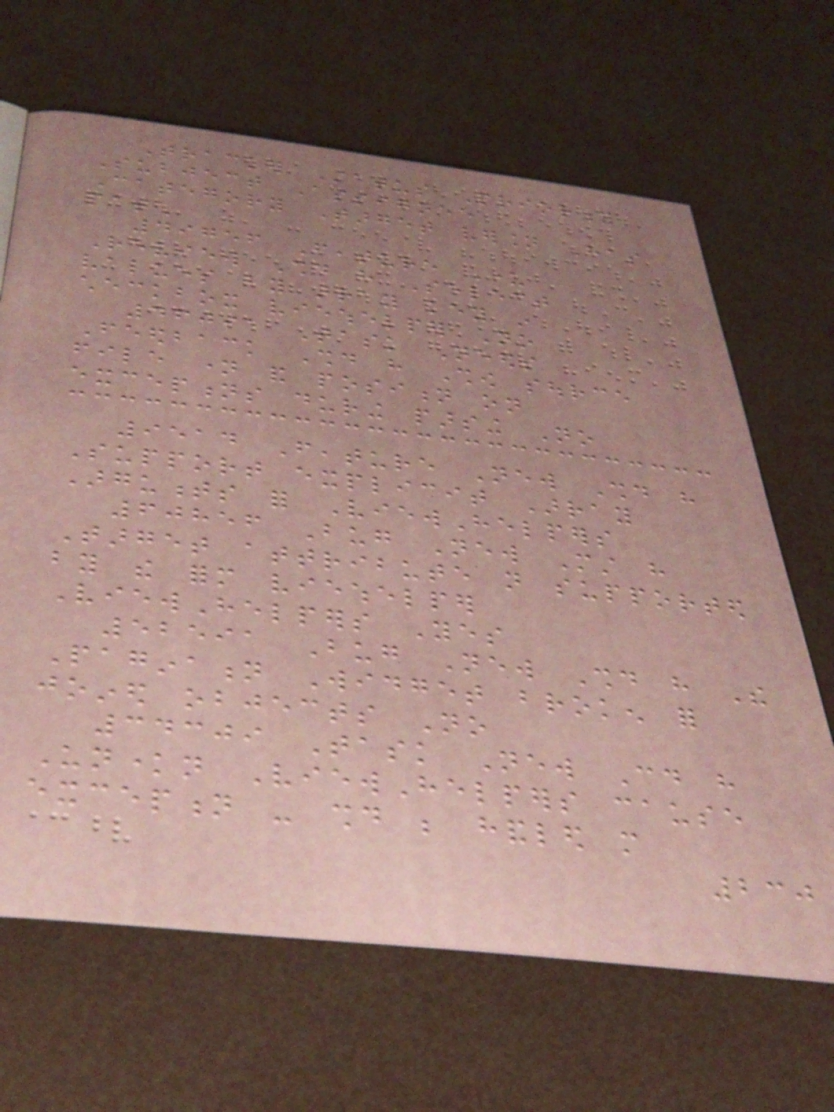Tracker Status Priority
Subject Assignee
Category Target version Has
patch
49756 Feature Under
Review Should have Select
values by array key in
checkbox viewhelper No
46091 Task Needs
Feedback Should have Show source
file name and position on
exceptions during parsing No
9514 Feature New Should have
Support explicit Array
Arguments for ViewHelpers
60856 Bug New Must have
Target attribute not supported
by the form viewhelper
ViewHelpers Yes
52591 Bug New Should have The
Pagination Widget broken for
joined objects No
34309 Task New Could have
Unknown ViewHelpers cause
exception - should be handled more
230
